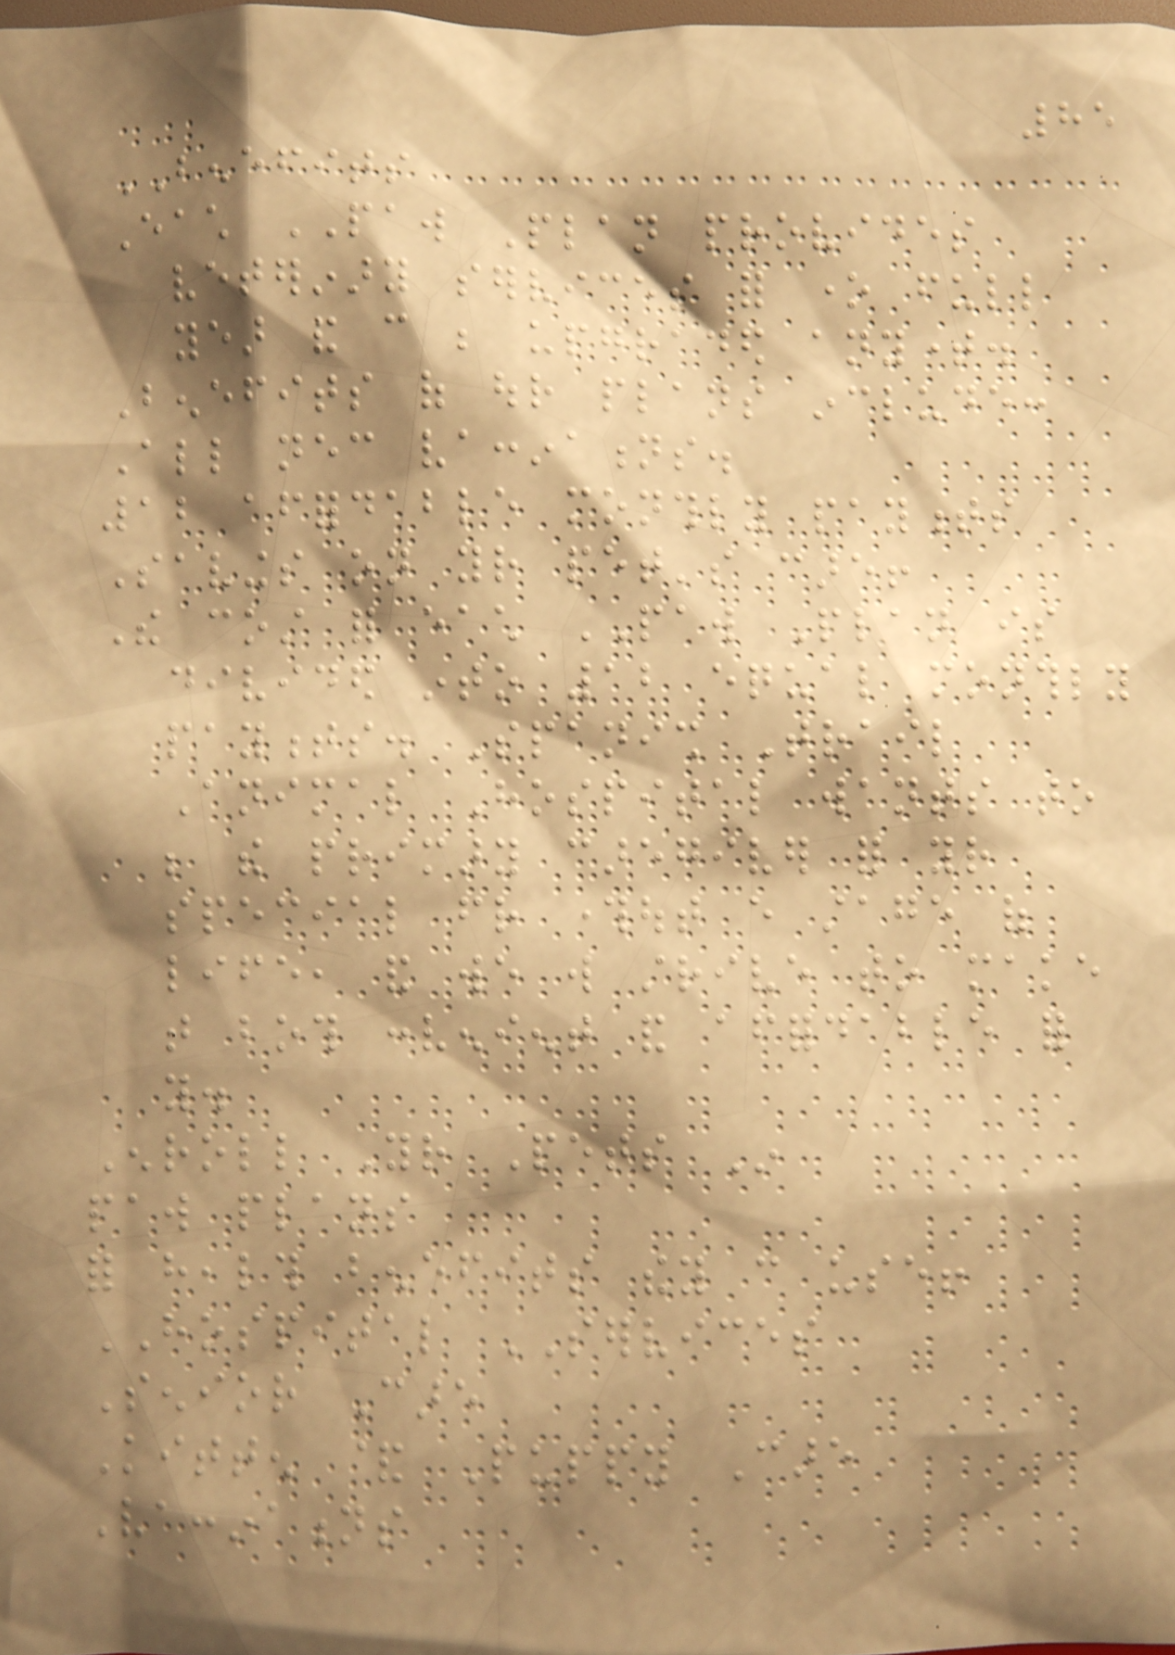85
BENEFITS
Each PAW Plan provides
veterinary services for one full
year and can be upgraded anytime.
Benefits of our plans include:
All necessary vaccinations.
12 affordable monthly payments
Savings on your pet's care!
The cost for each PAW Plan is
divided into 12 equal monthly
payments. Spanish Trail
Animal Hospital wants to
be the primary caregiver for your
special friend throughout every stage of
life, and we will strive to make
that both convenient and affordable for
you.
Enroll Your Pets In
paw plans
for health benefits they can use!
HOSPITAL SERVICES
Senior Care
Kitten & Puppy Care
Vaccinations
